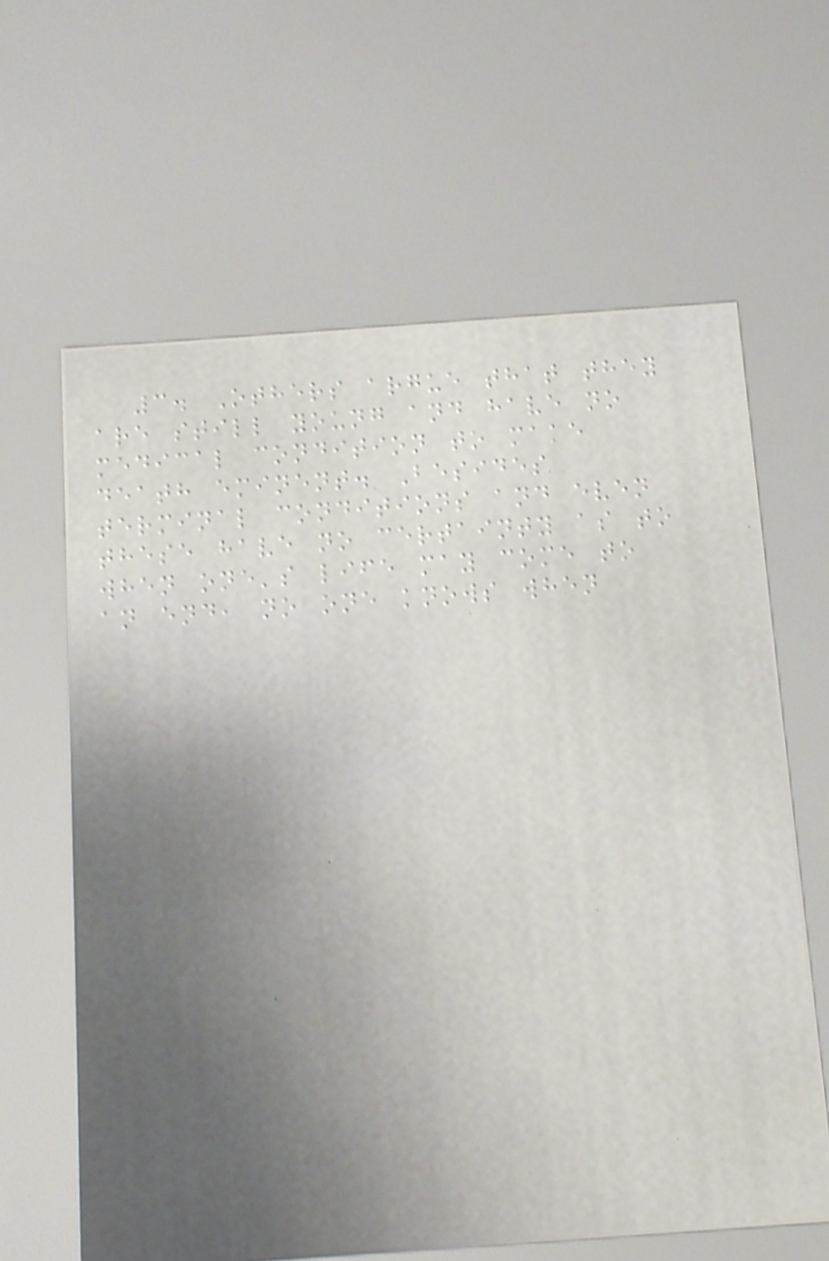3. Others argue that they
are still young and have no
medical condition to make
death eminent. Besides
terminal conditions and even
these have no certainty as to
when one's life may come to
an end, no one knows when
